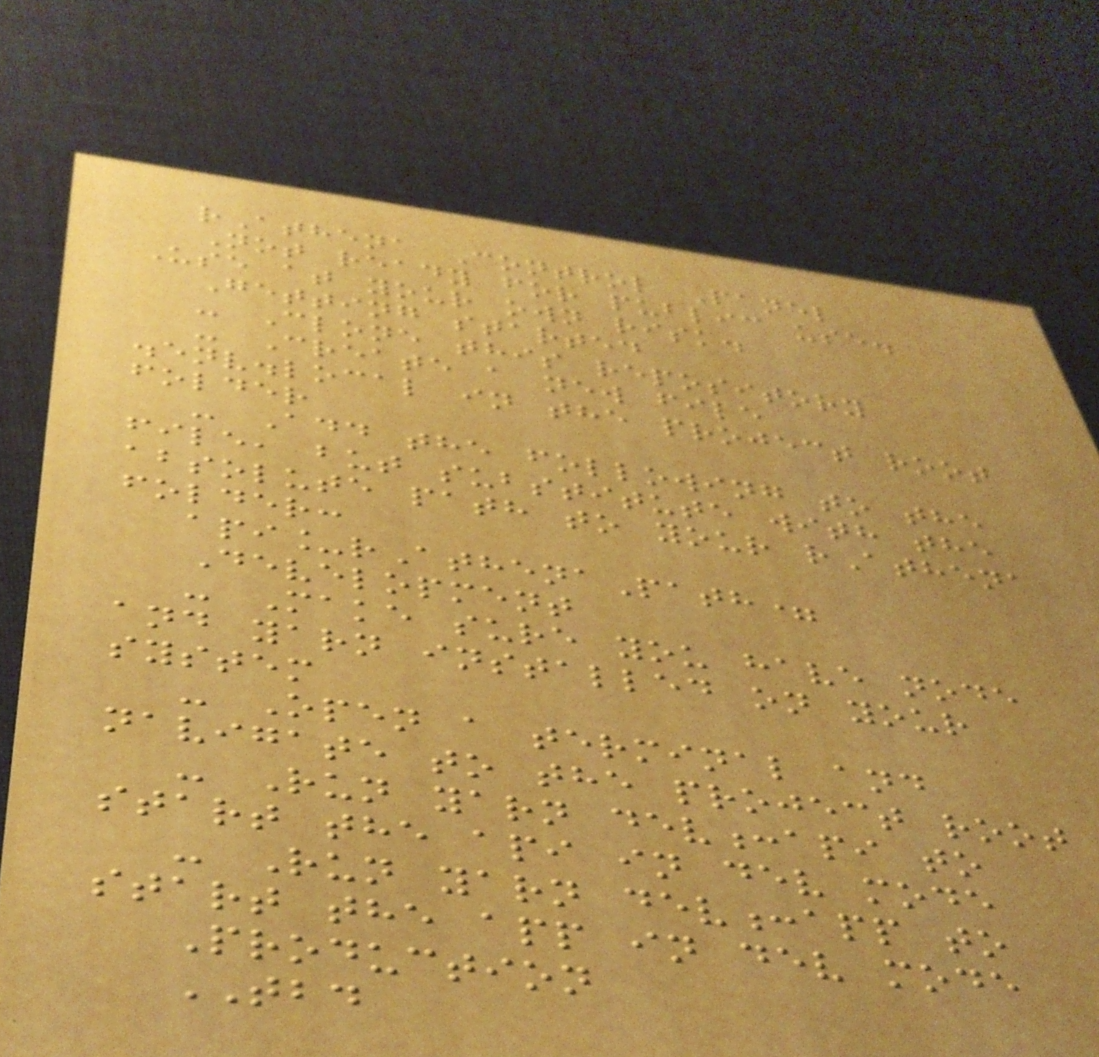rAthena Control Panel
Not ready for public use.
Use at your own risk.
Getting started
- Clone this repository
- Create a new file
.env.local in the project root
folder
- Add the following to the
file, but substitute with the
absolute path to your rAthena
folder:
api_rAthenaPath=
Development
- Make sure you have node
and yarn installed on your
system
- Open a terminal and
navigate to the project root
- Run yarn dev:api to
start the api in dev mode
- Run yarn dev:app to
start the app in dev mode
Production
TBD
